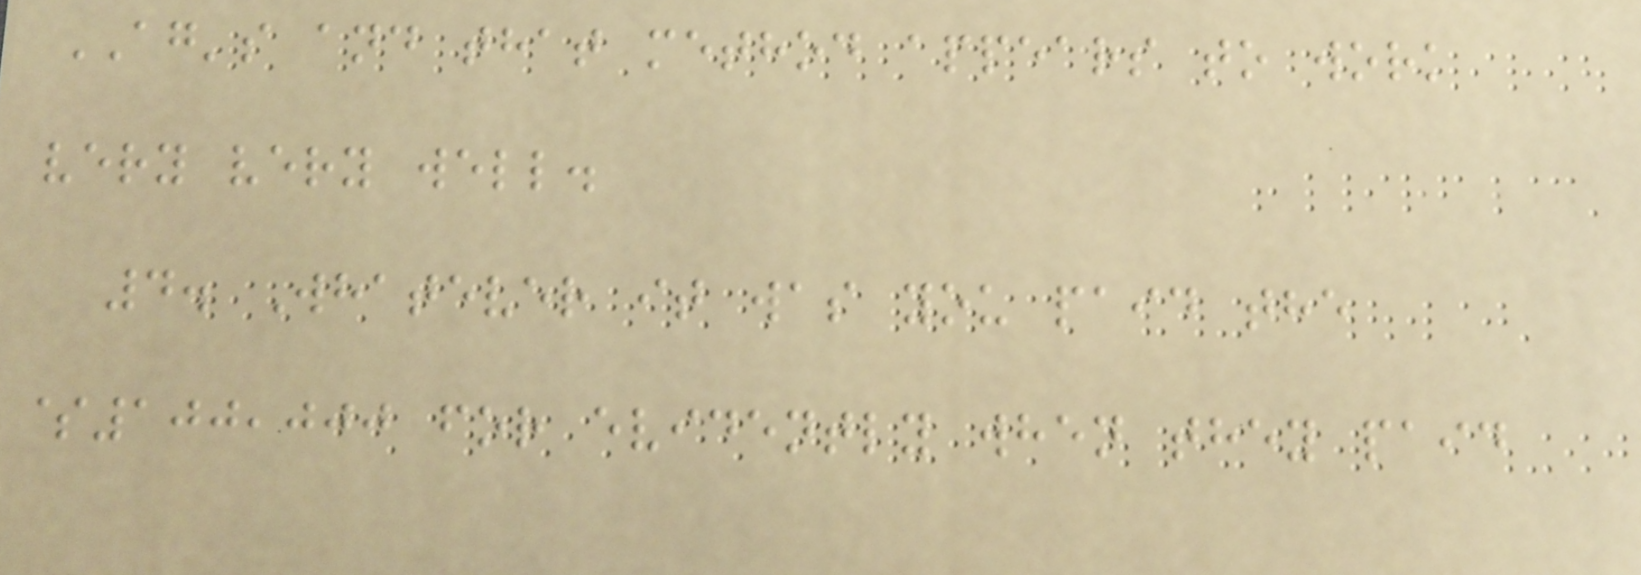AG's and that method appears to work
very very well.
4. Whatever it was you paid the
$100,000 for evidently when they paid
